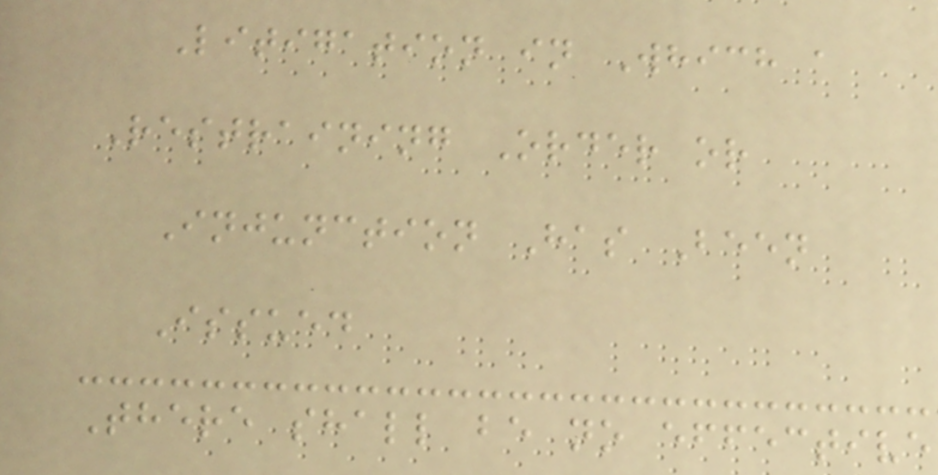Litigation in Which a
Restraining Order or
Injunction Has Been
Issued
There shall be no effective
